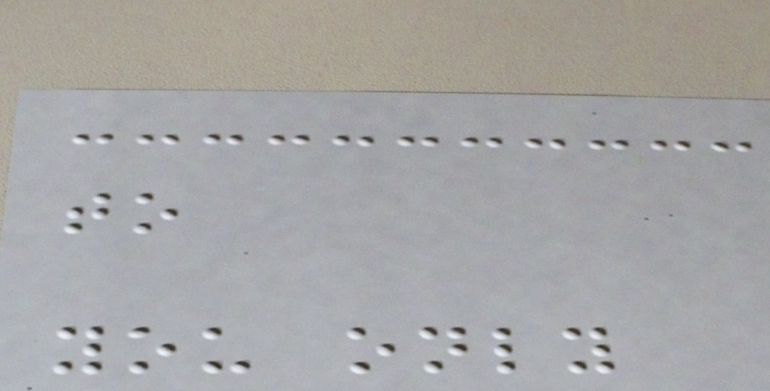to
you only
